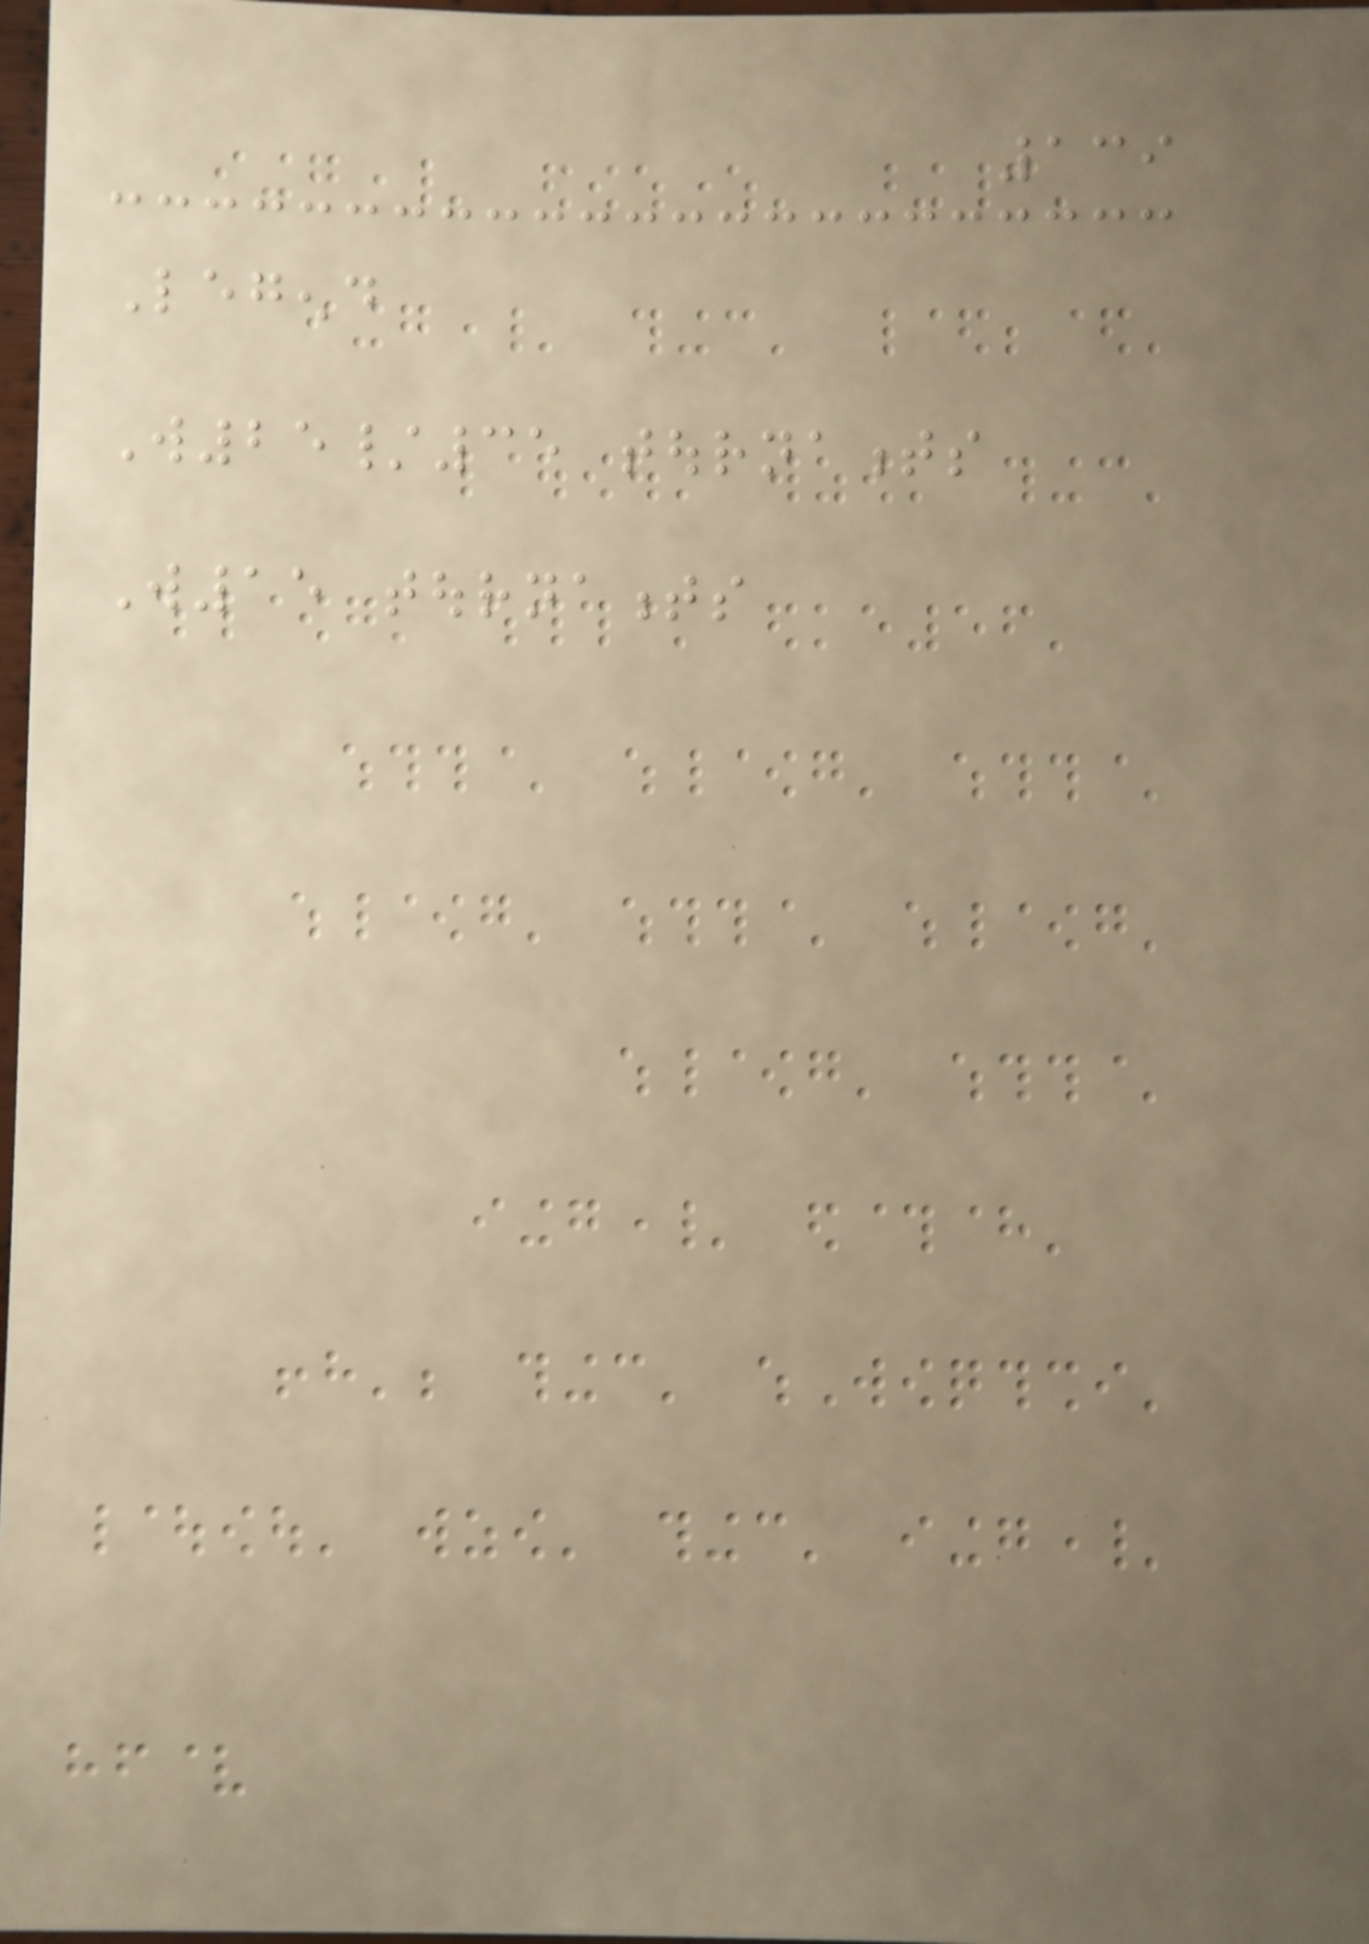139
Legend
W25/35 tournaments
W15 tournaments
